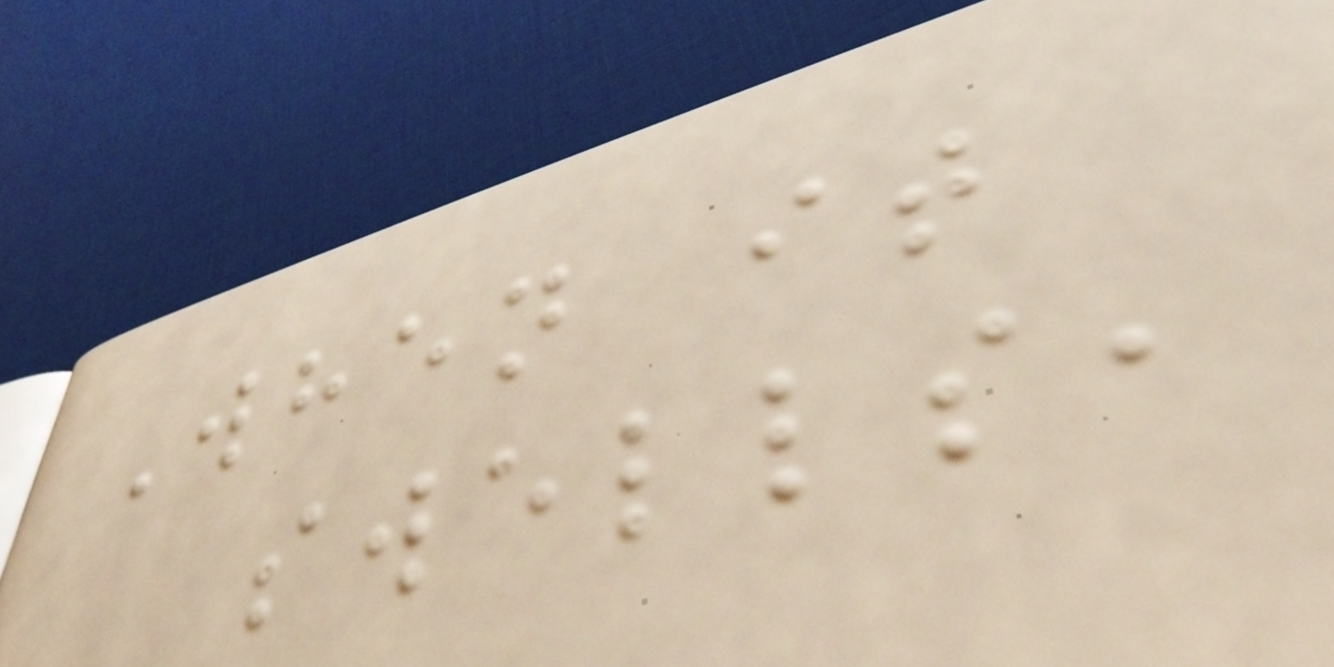When it
swells,
